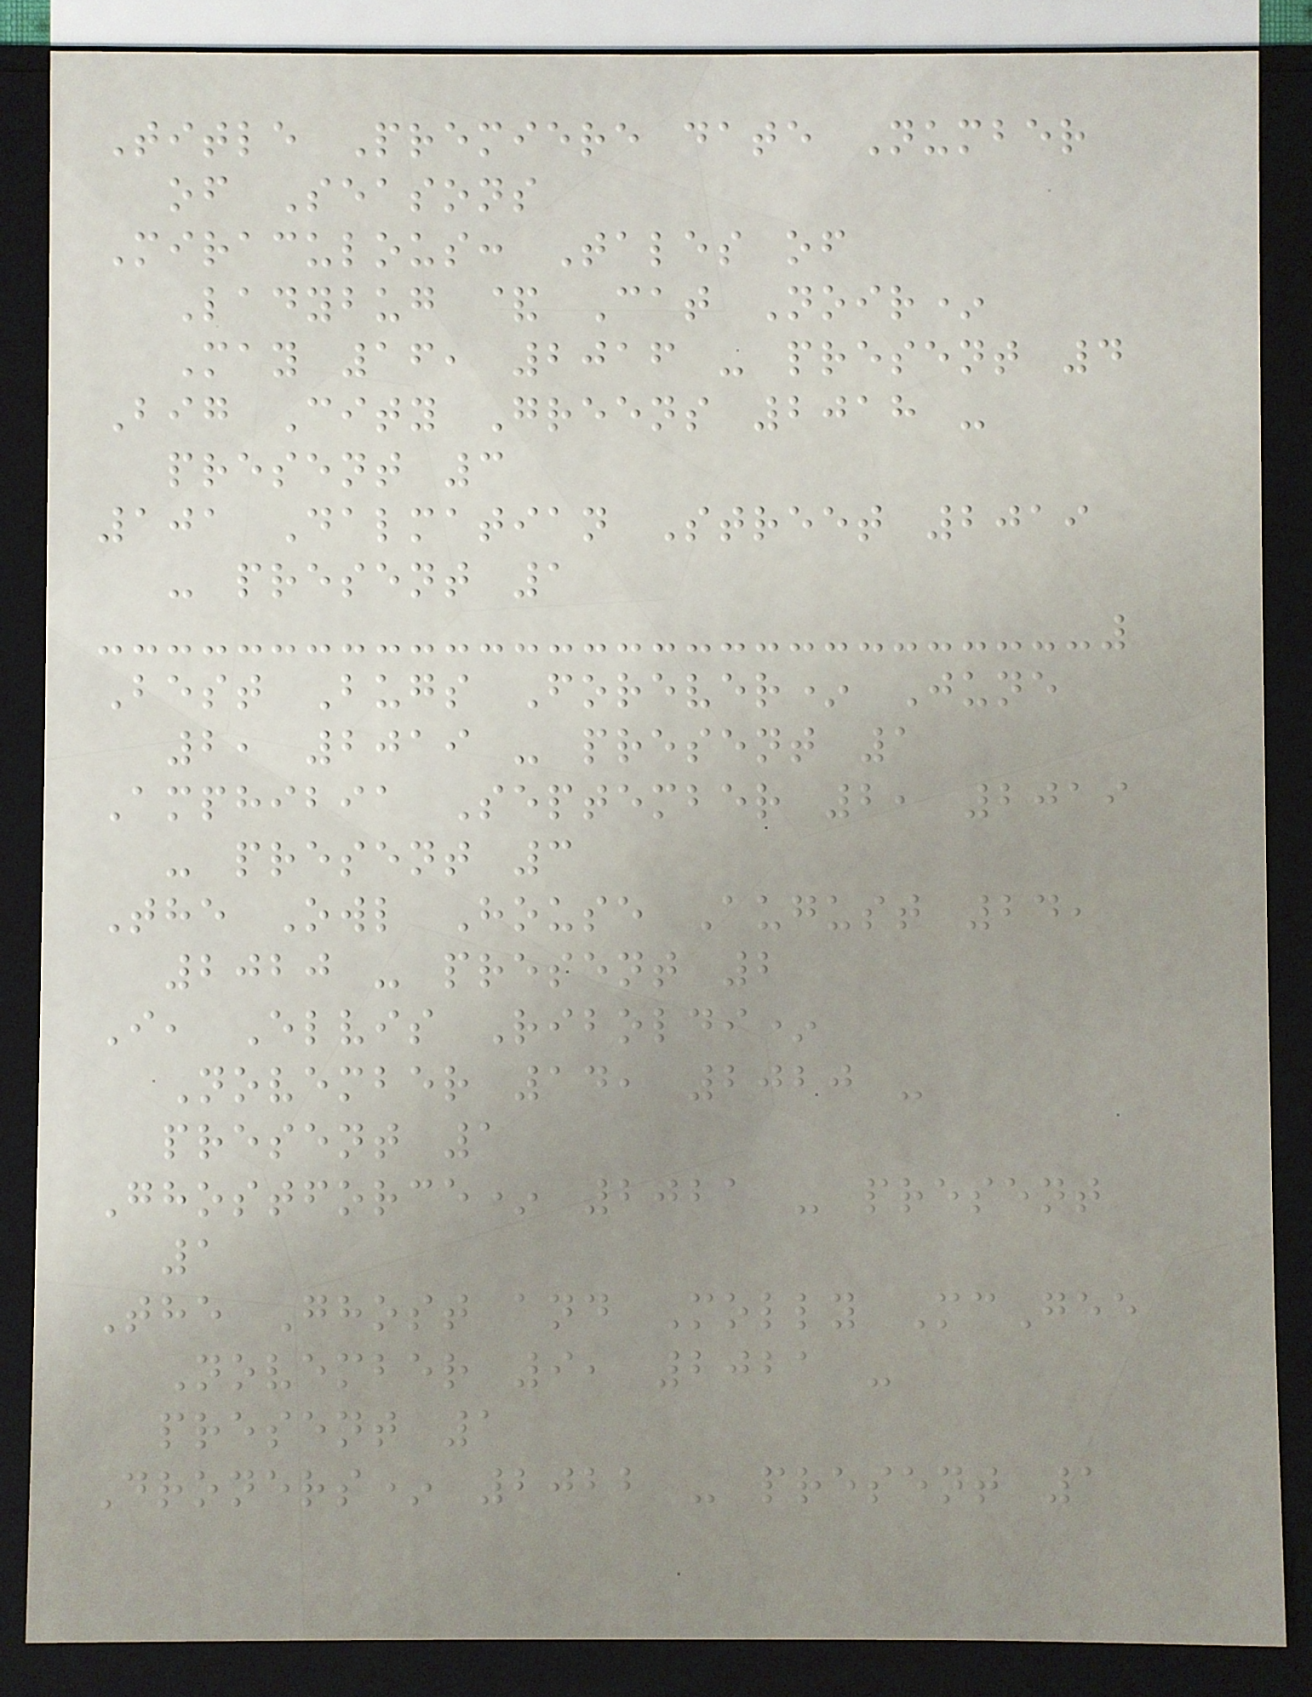Title Premiere date Number
of Seasons
Miraculous: Tales of
Ladybug & Cat Noir*
May 16, 2016 - present 4
Big City Greens 2018 -
present 3
101 Dalmatian Street 2019
- present 1
Best Bugs Forever* June
2, 2019 - present 1
Amphibia September 2, 2019
- present 3
The Owl House August 24,
2020 - present 2
I, Elvis Riboldi*
November 14, 2020 -
present 1
Ghostforce* 2021 - present
1
The Ghost and Molly McGee
November 9, 2021 -
present 1
Droners* 2022 - present 1
